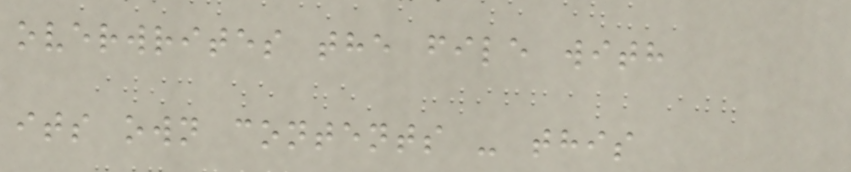overwrites the file with
its own contents - this
